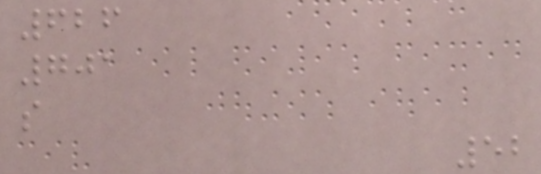626
701
s
52
